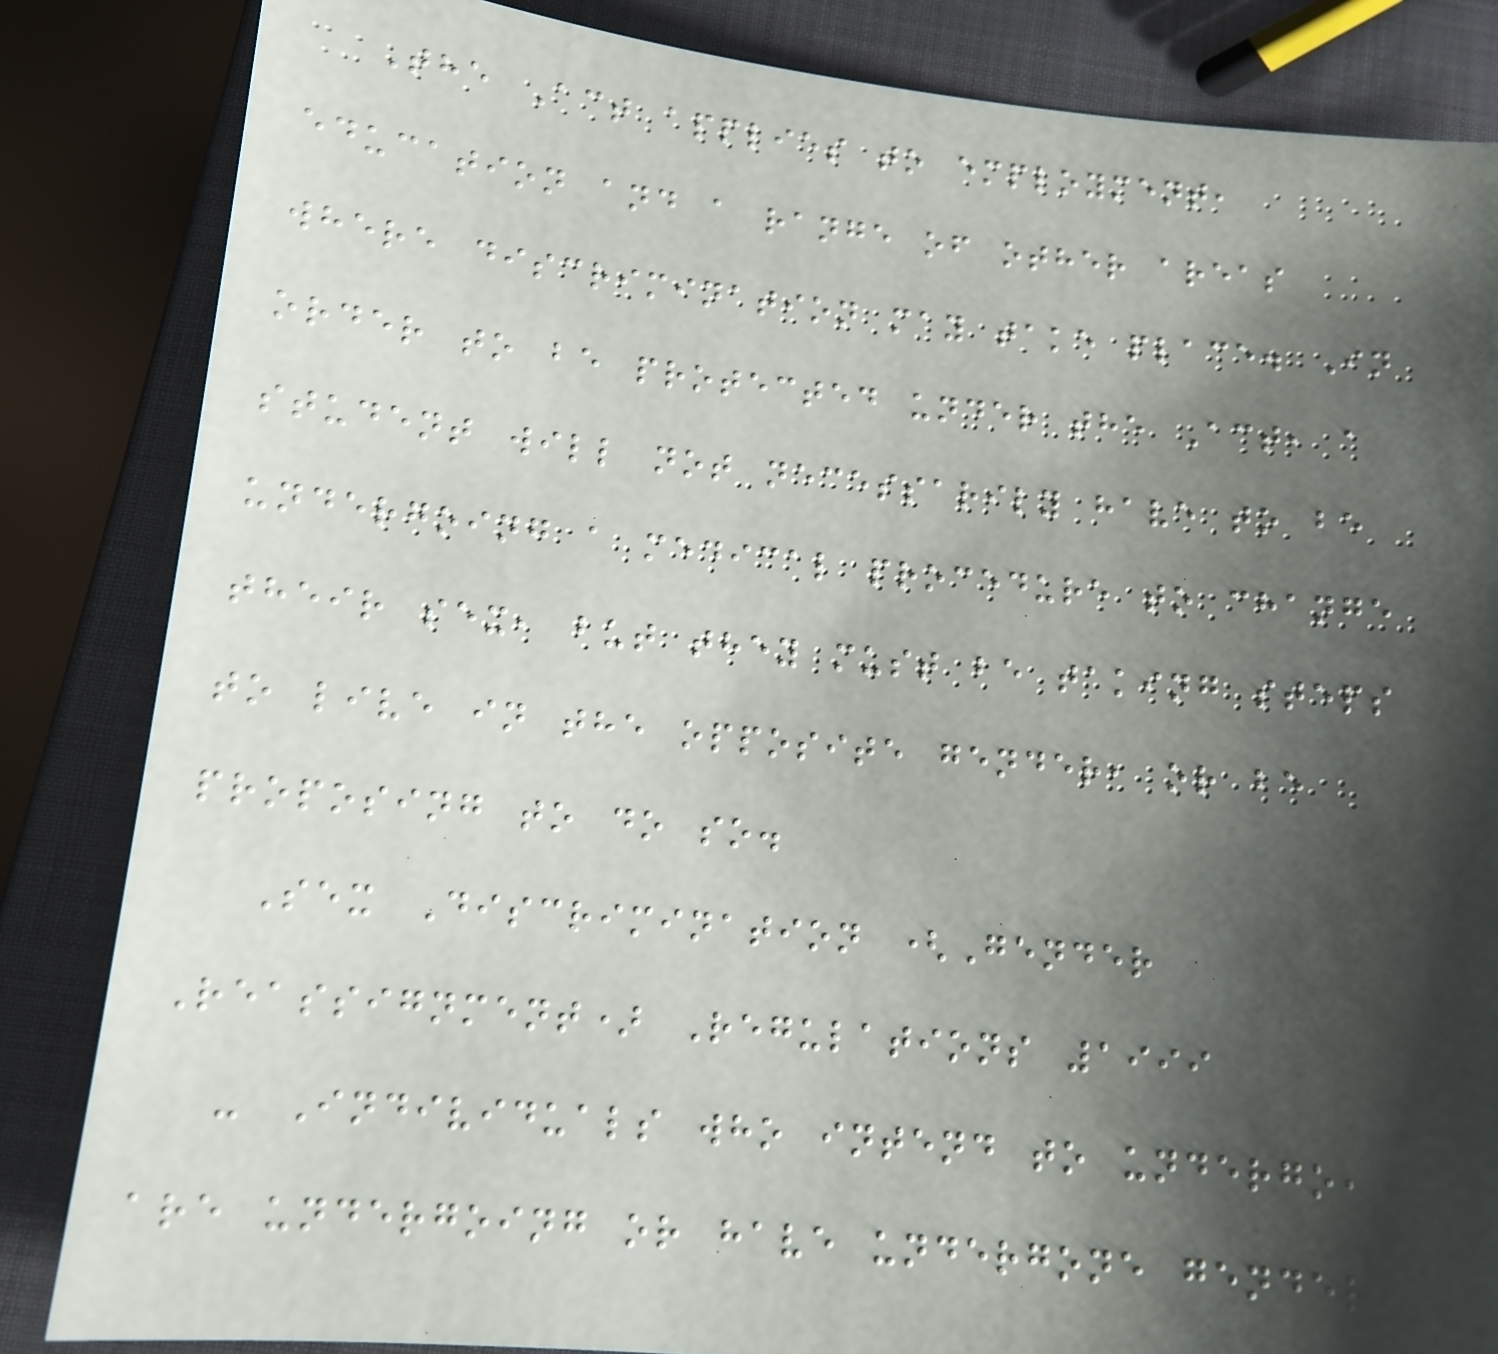The Act applies to employment,
education and a range of other areas
where discrimination may take place. In
order to be protected under the Act, a
student will not necessarily have to be
undergoing a medical procedure to change
their sex, but they must be taking steps
to live in the opposite gender, or be
proposing to do so.
Sex Discrimination (Gender
Reassignment) Regulations 1999
- Individuals who intend to undergo,
are undergoing or have undergone gender
